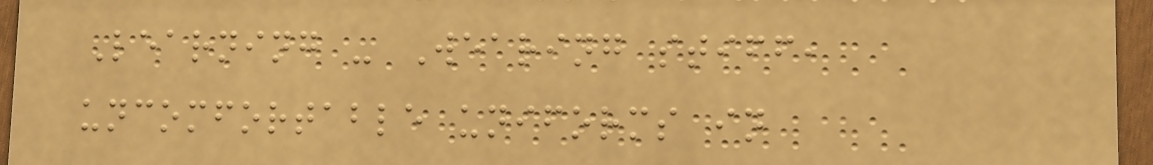Learning - Wearing stiff,
uncomfortable uniforms in
